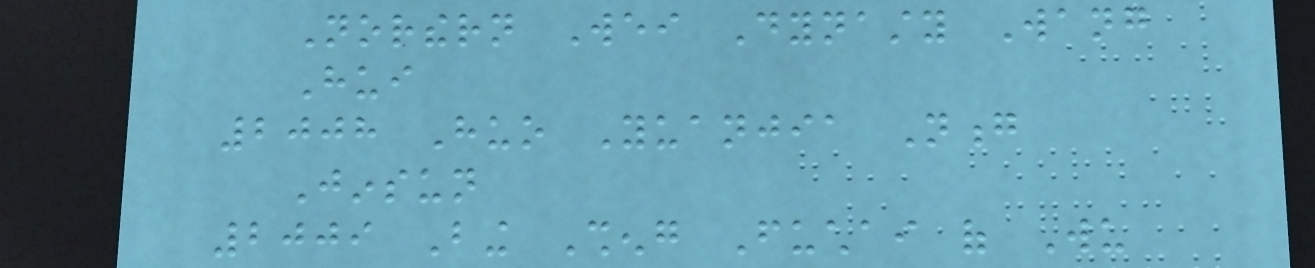Northern Wei Dynasty Wang
Hui
2008 Huo Yuanjia Nong
Jinsun
2009 Bing Sheng Fuchai of Wu
